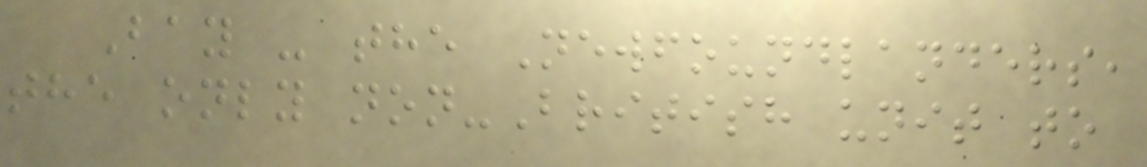Bay - the Newfoundlanders,
the only non-British unit to
